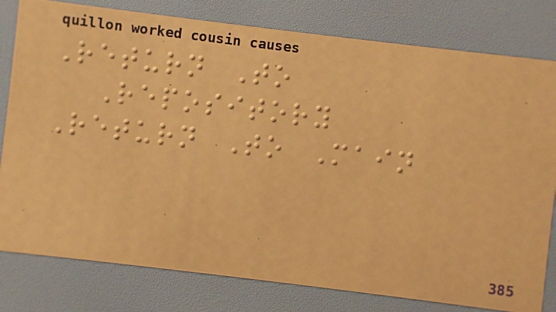Return To
Repository
Return To Main
